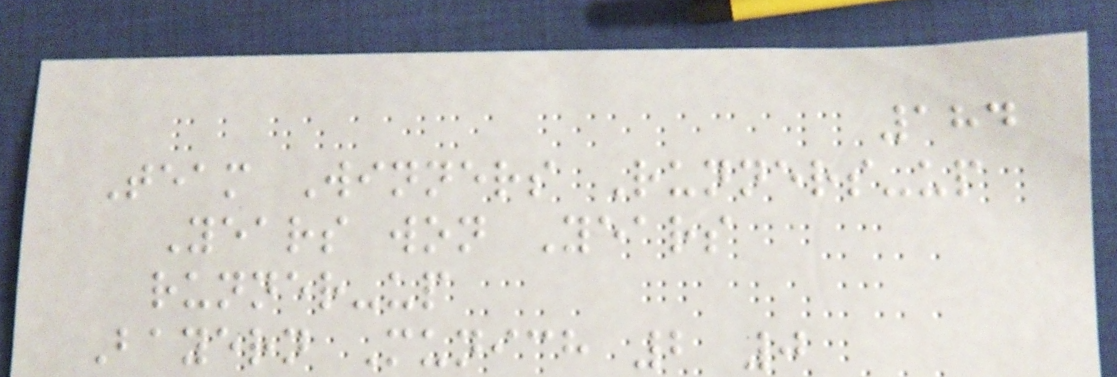184
Team Winners Runners-up
Years won Years
runner-up
Bayern Munich 2 0
